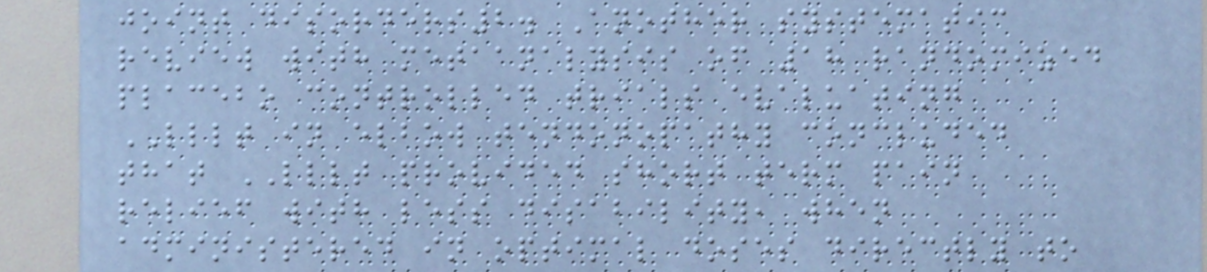joint disorders2. Another systematic
review with metaanalysis of 18 randomized
placebo controlled trials evaluating
LLLT in elbow tendonopathy concluded
that LLLT provided short term pain
relief with less disability, when
administered in optimal doses directly to
